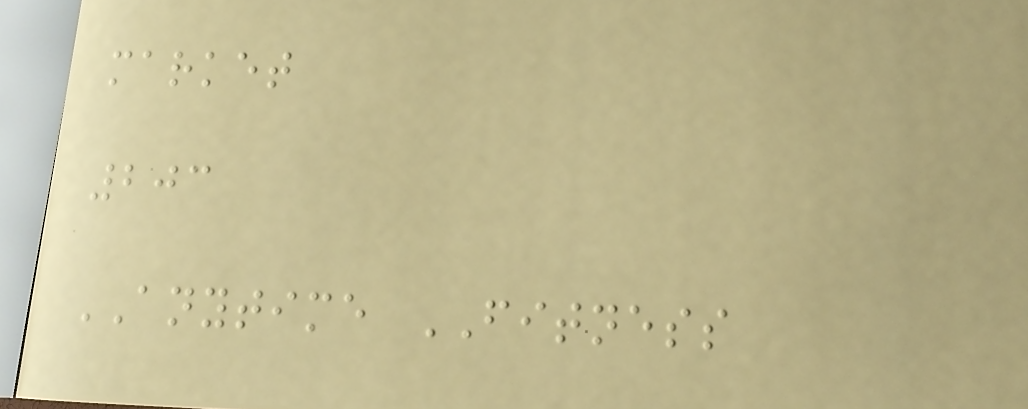market
203
ANYTIME FITNESS
